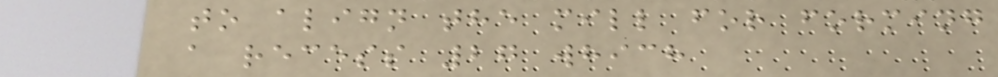to align the mill for forming
a recess 27 which
